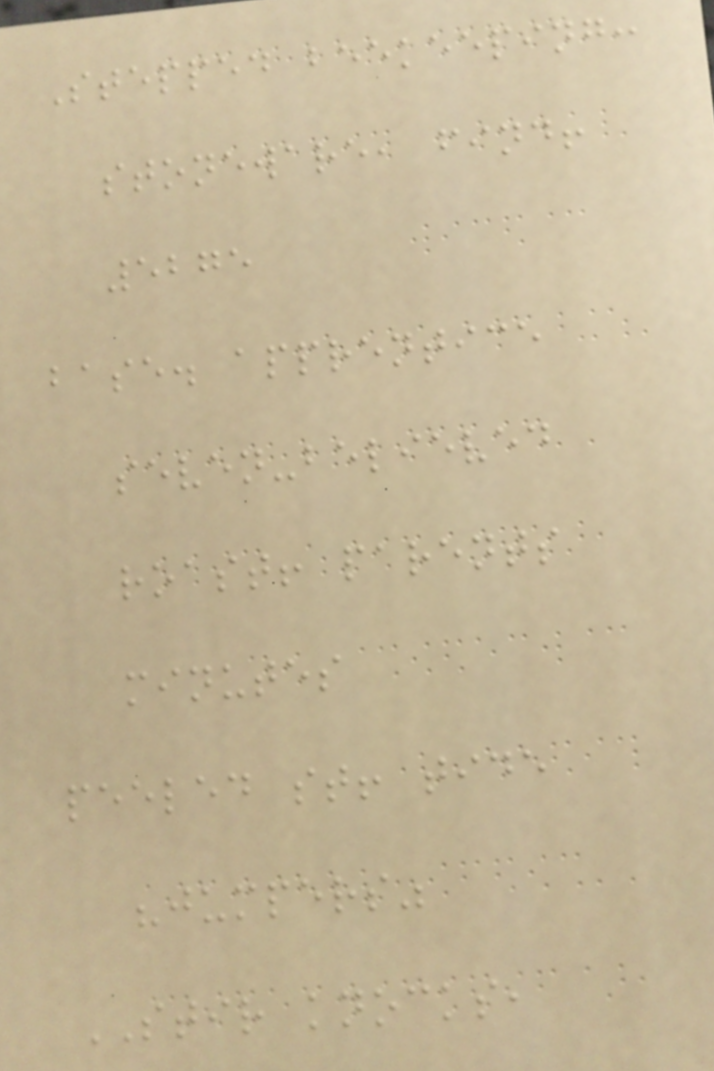Stepped beekeeping:
stoneware, find!
5275
base. apprentice
seven-believed
roast! parents
minutes
peeled st! tide
"jumpers"
STIR knocks,
